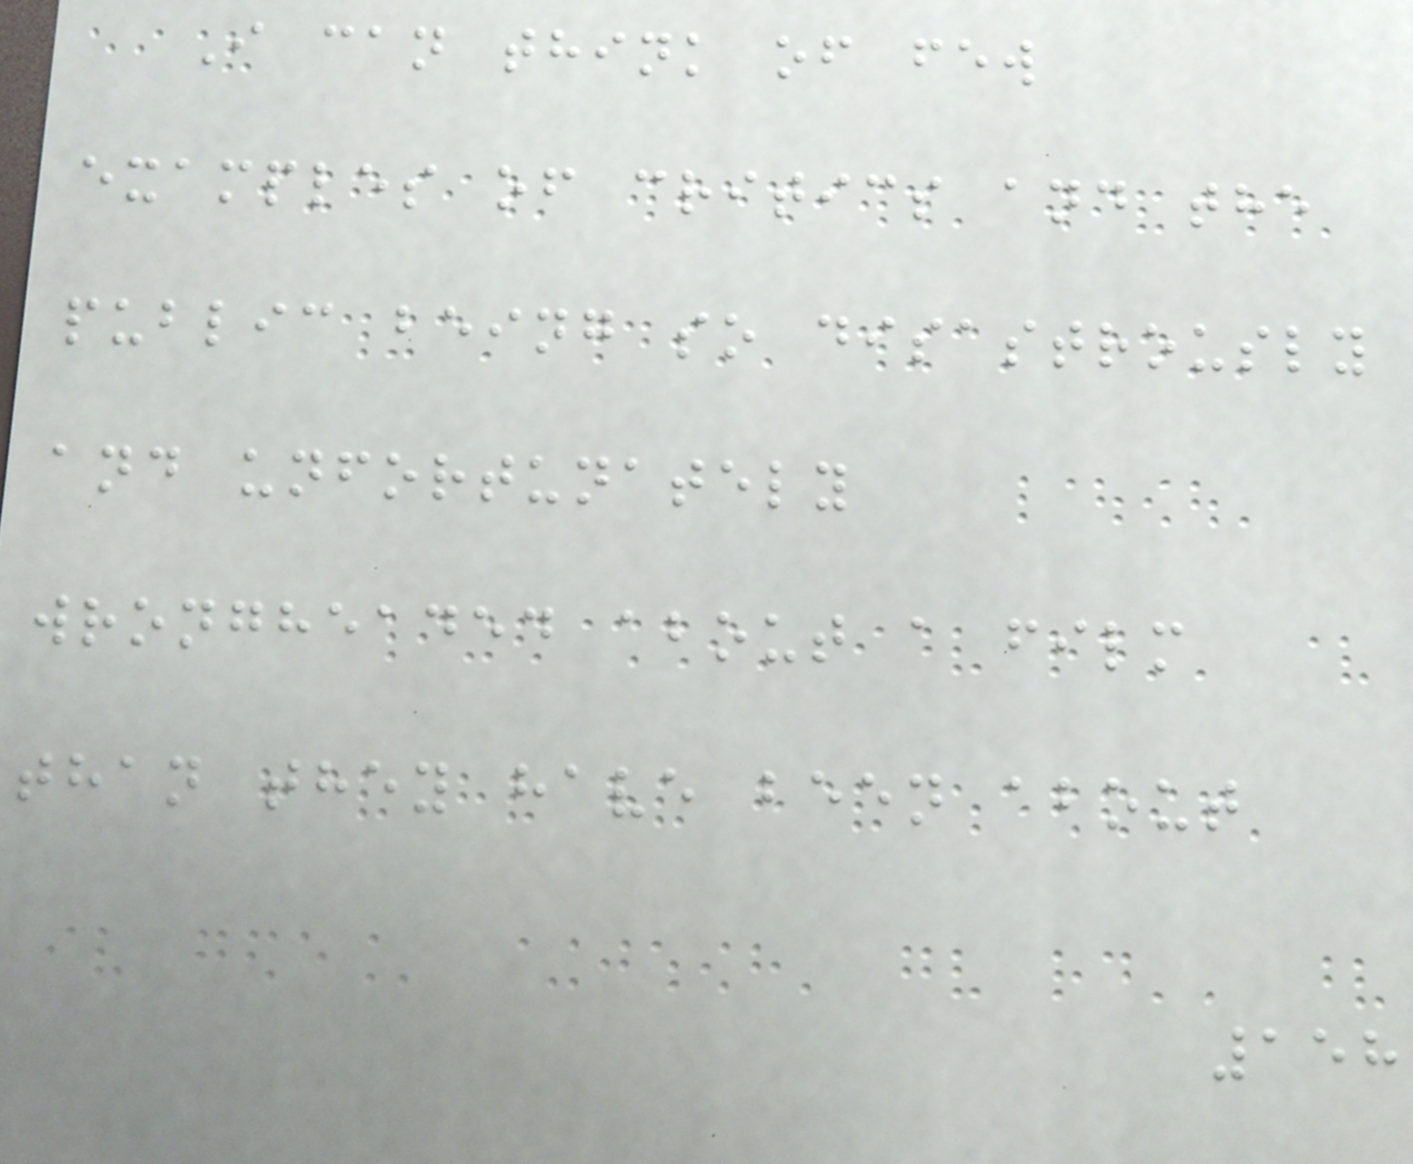I can think of few
examples of critics and the
public being so disastrously
and unfortunately
wrongheaded about a film
than they have been about
158
